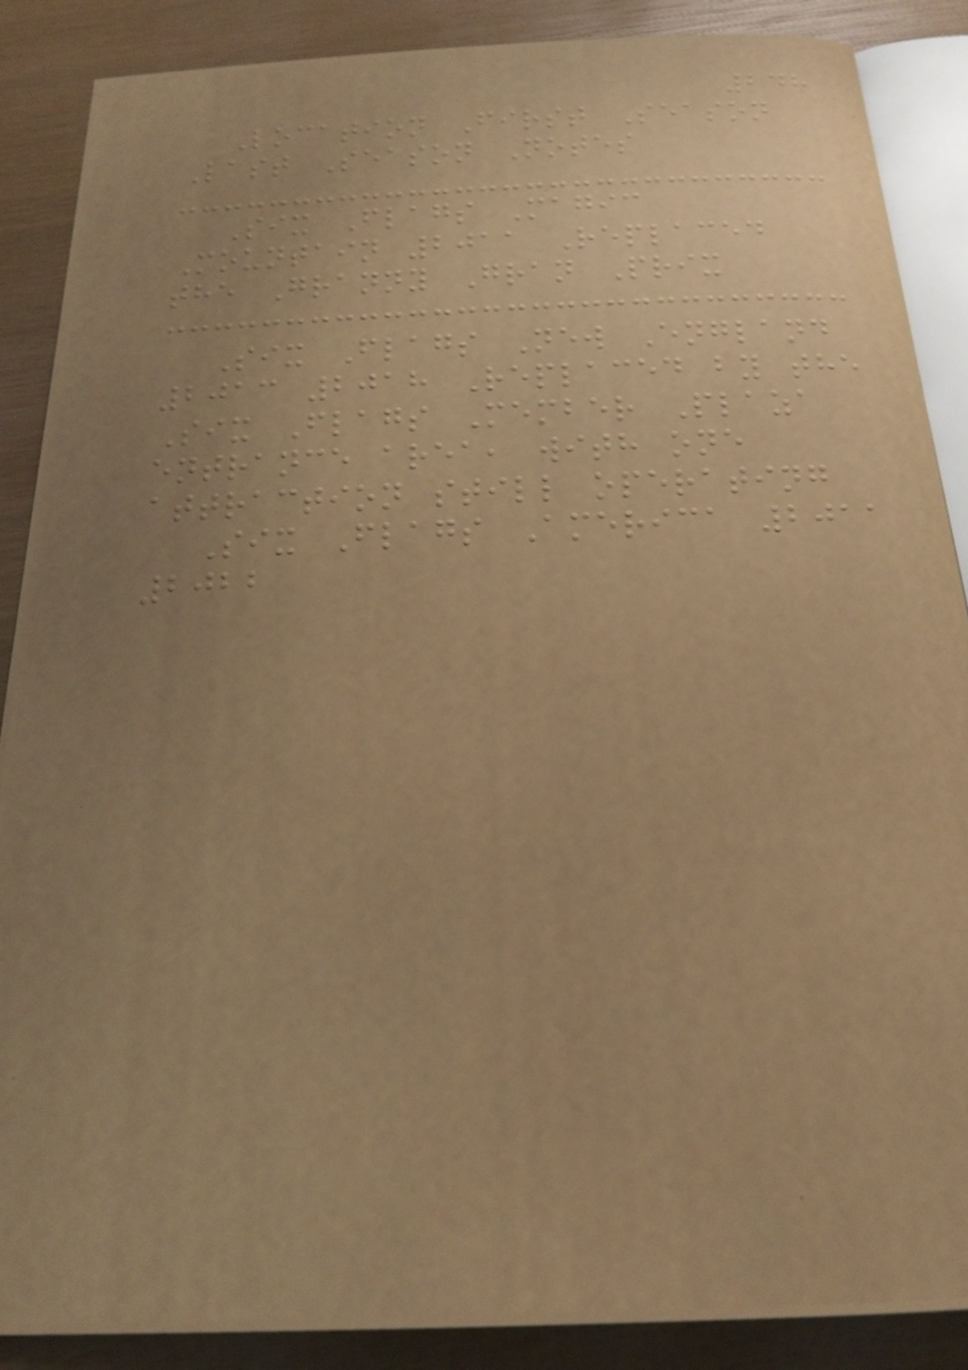248
Location First Season
Last Season Notes
Six Flags Magic
Mountain 2011 Replaced
the Granny Gran Prix
Six Flags New England
2013 2018 Replaced by the
Six Flags Member Plaza
entrance area, with one
attraction still operating
Six Flags America 2011
2022
